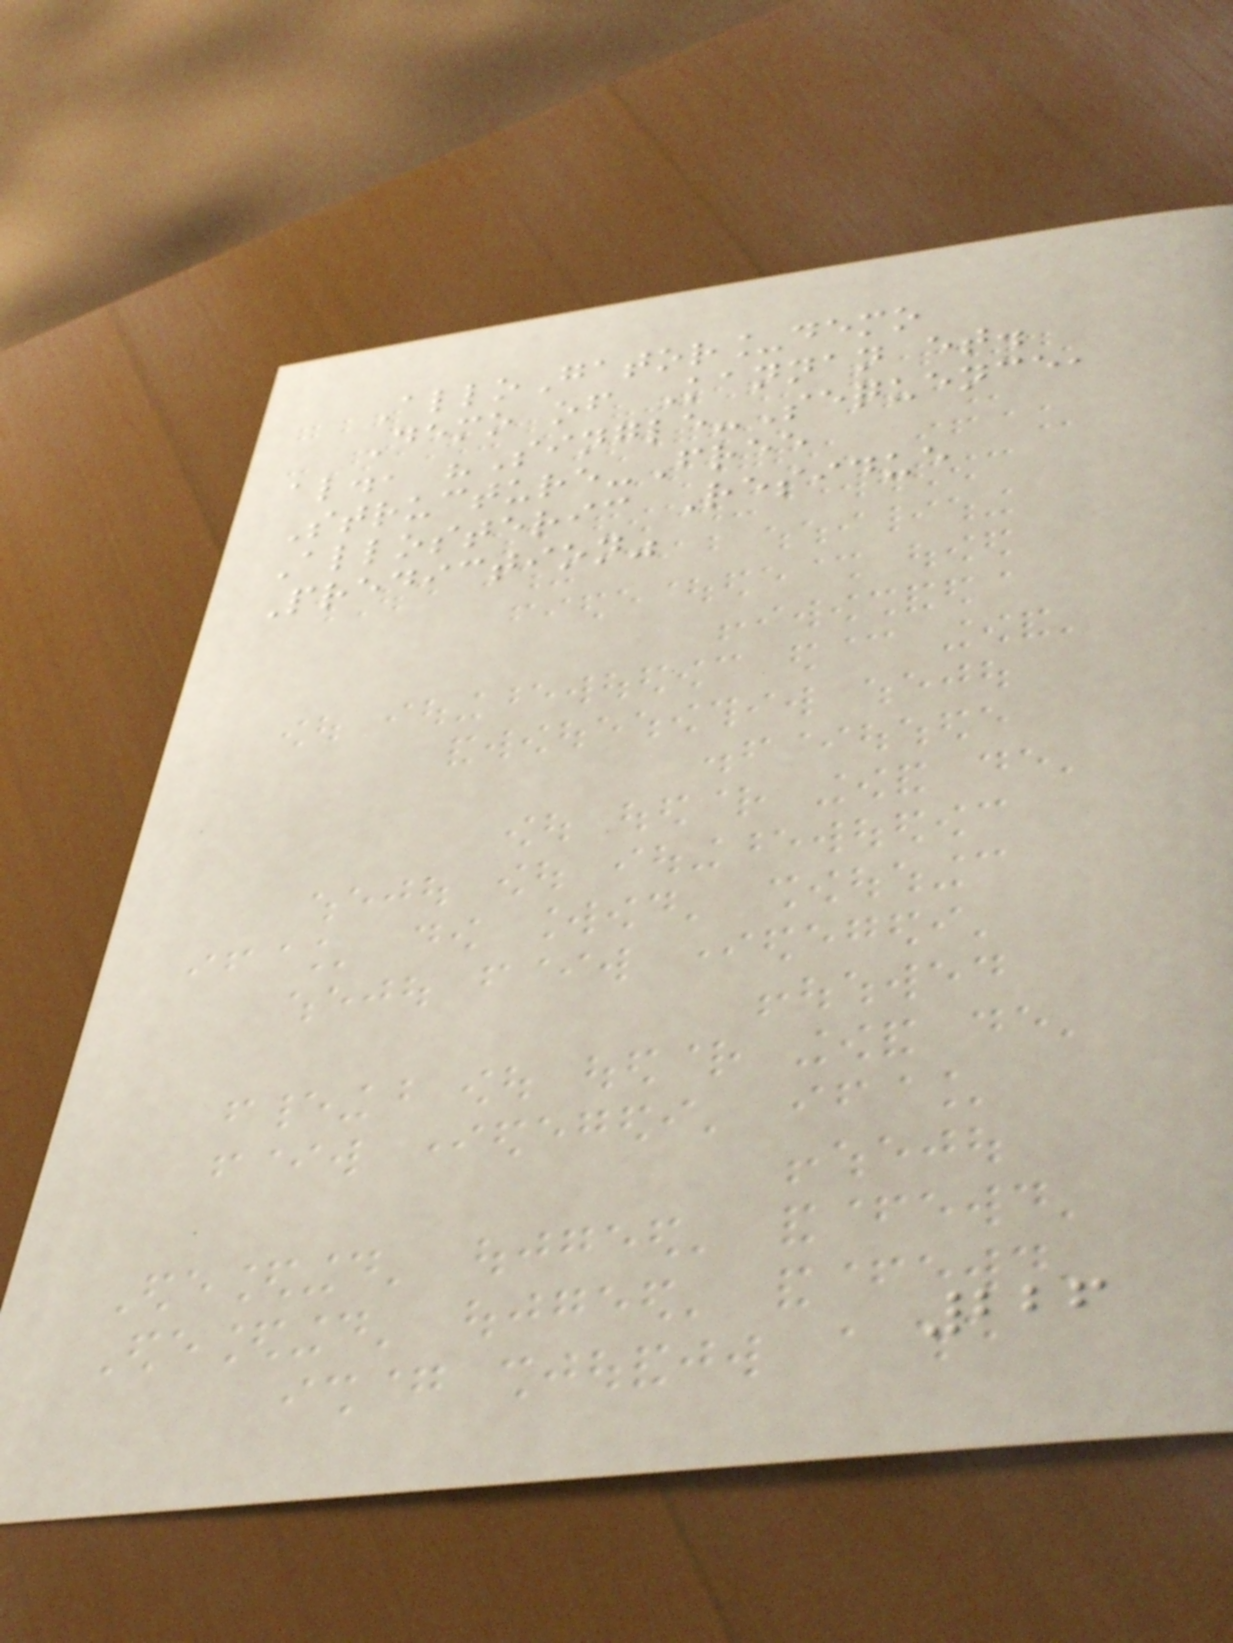AlloGator_demo
Demo of Kannan et.
al., "Single-Sequence,
Structure-Free
Allosteric Residue
Prediction"
226
